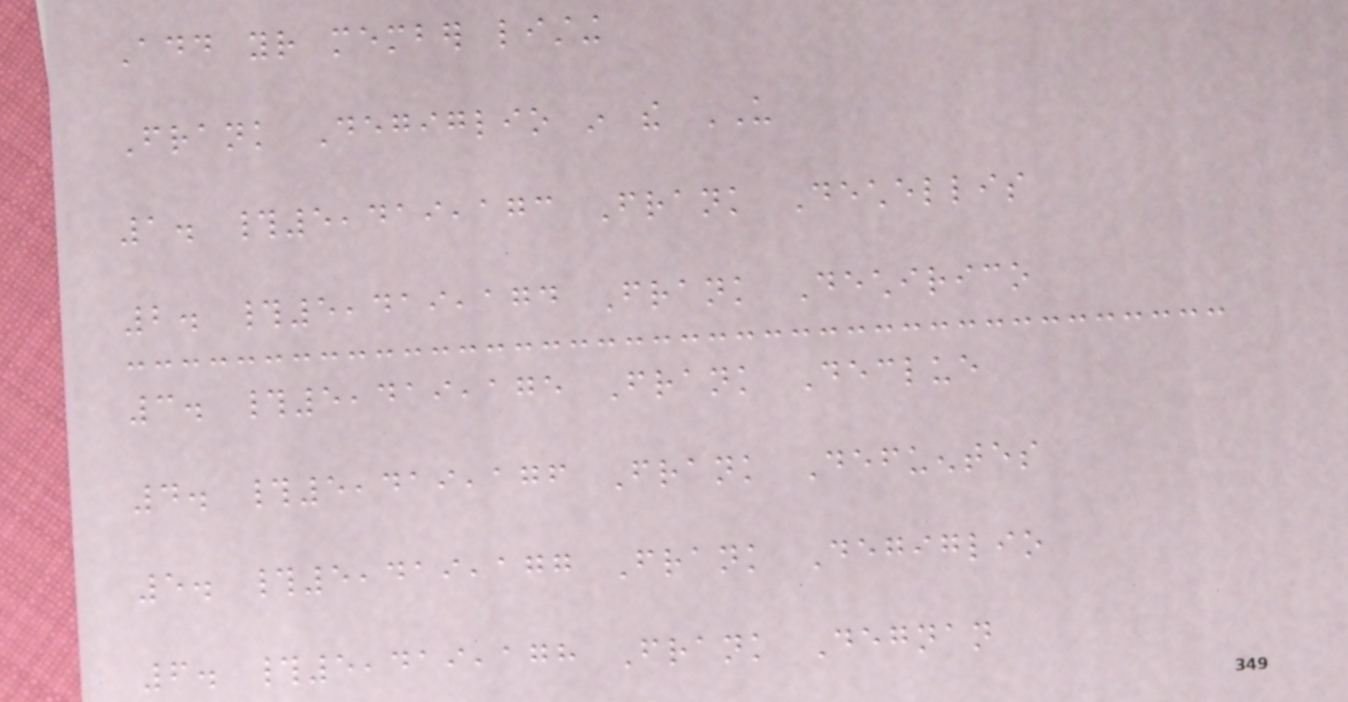Add your member listing
Frank Degiglio in the US
1. #5,419,173 Frank Dechellis
2. #5,419,174 Frank Dechirico
3. #5,419,175 Frank Declue
4. #5,419,176 Frank Defuentes
5. #5,419,177 Frank Degiglio
6. #5,419,178 Frank Degnan
